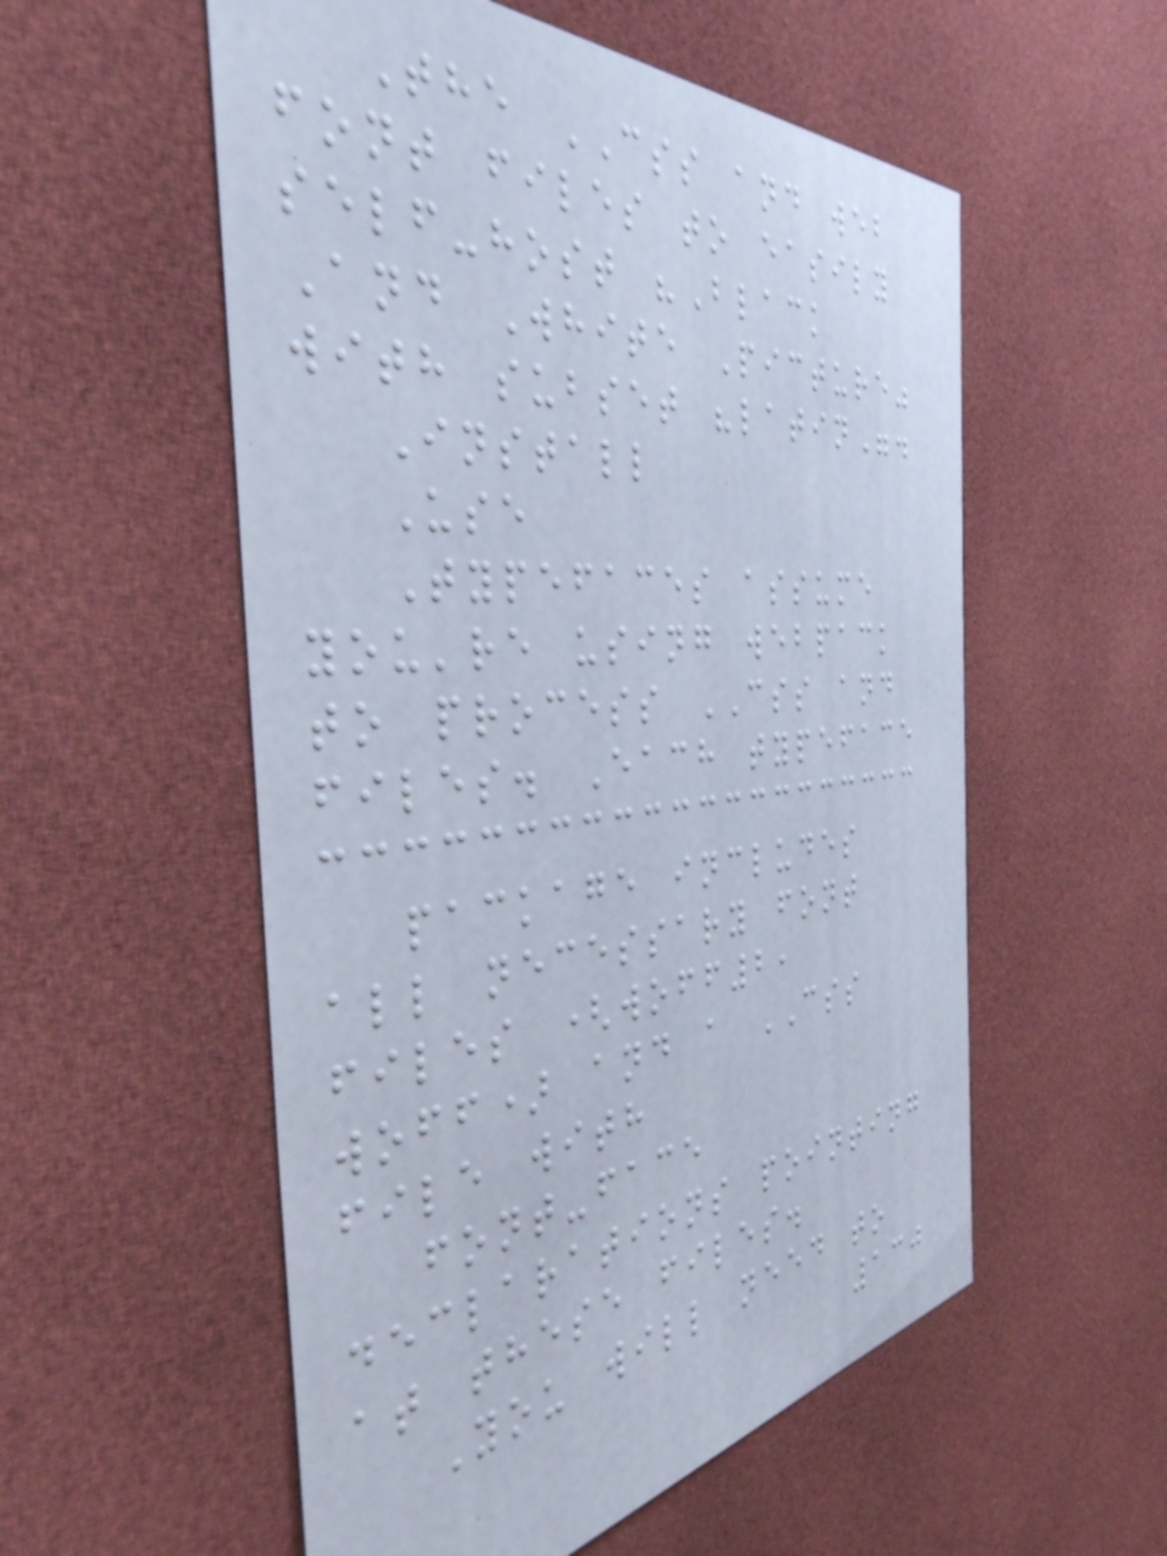The CSS and web
font files to easily
self-host "Black
And White Picture"
with subset "latin".
Install
Use
Typefaces assume
you're using webpack
to process CSS and
files. Each typeface
package includes
all necessary font
files (woff2,
woff) and a CSS
file with
font-face
declarations pointing
at these files.
You will need to
130
